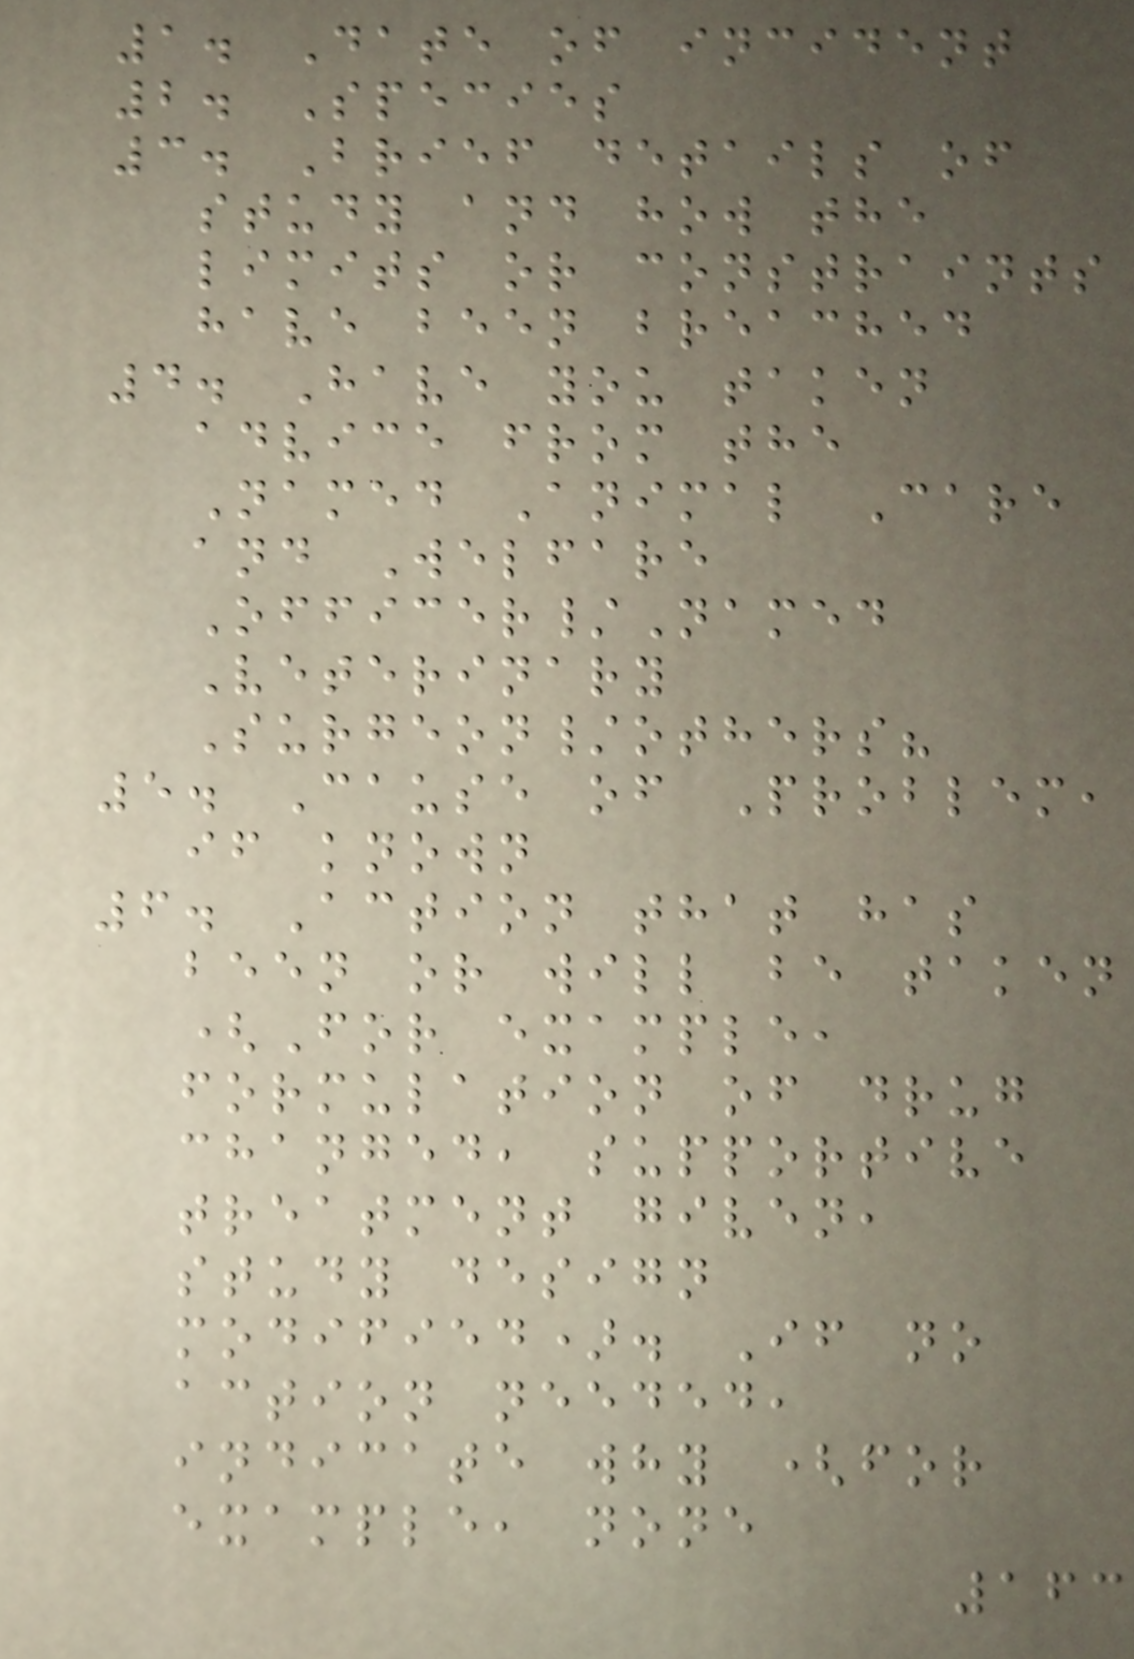1. Date of incident
2. Species
3. Brief details of
study and how the
limits or constraints
have been breached
4. Have you taken
advice from the
Named Animal Care
and Welfare
Officer/Named
Veterinary
Surgeon/others?
5. Cause of Problem,
if known
6. Action that has
been or will be taken
(For example,
formulation of drug
changed, supportive
treatment given,
study design
modified). If no
action needed,
indicate why (for
example, none
163
